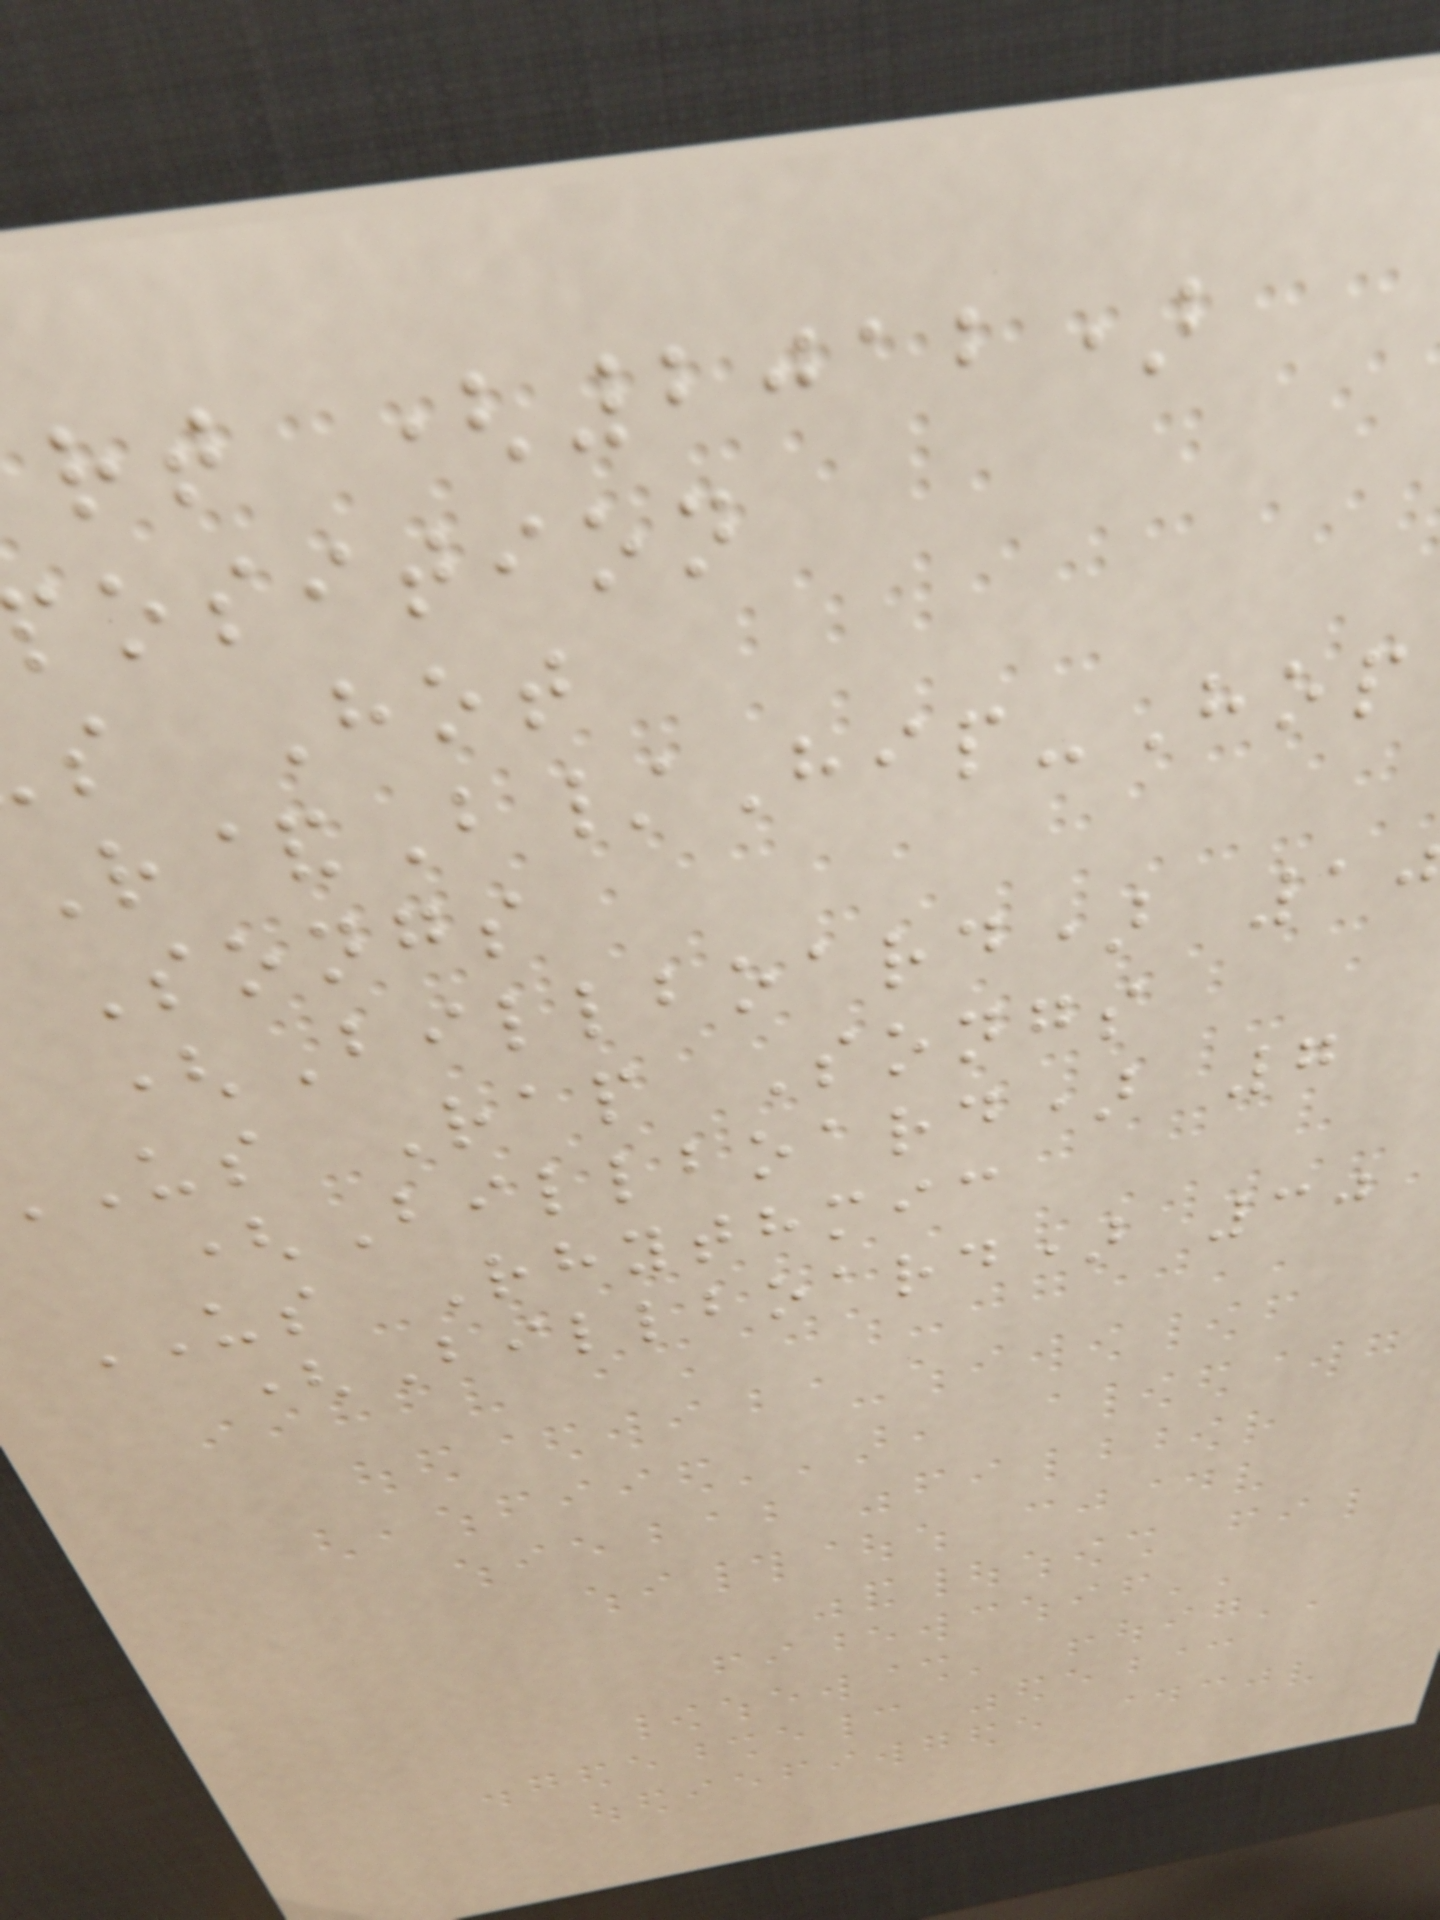rt (2012)
osition
s Hot
R&B/Hip-Hop
Songs
(Billboard) 1
us Rap Songs
(Billboard) 7
US Rhythmic
(Billboard) 30
